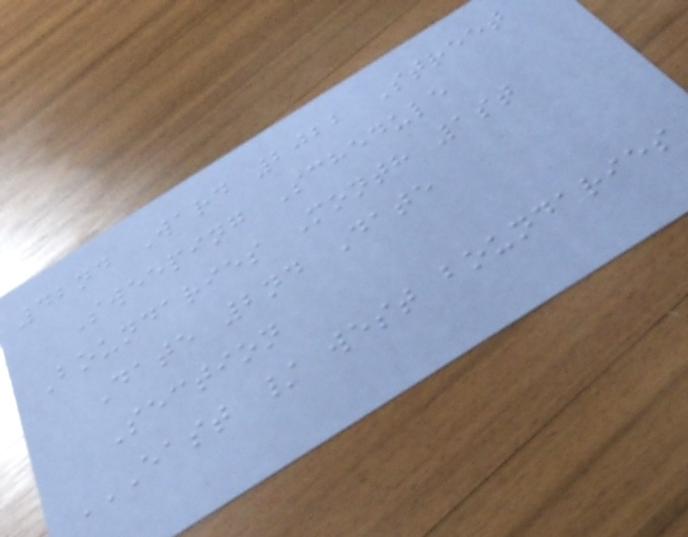42nd Ward 2022 Street
Sweeping Schedule
Boundaries Month 1st
Date 2nd Date
Section
EAST / WEST BOUNDARIES
